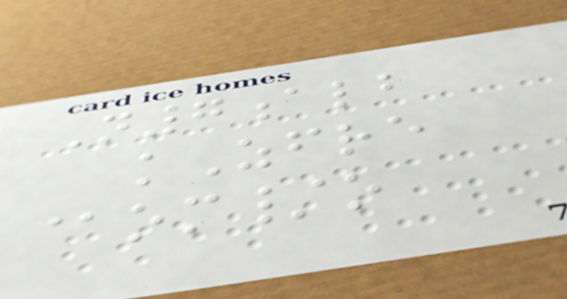N7alb
kZfre
@om/o
